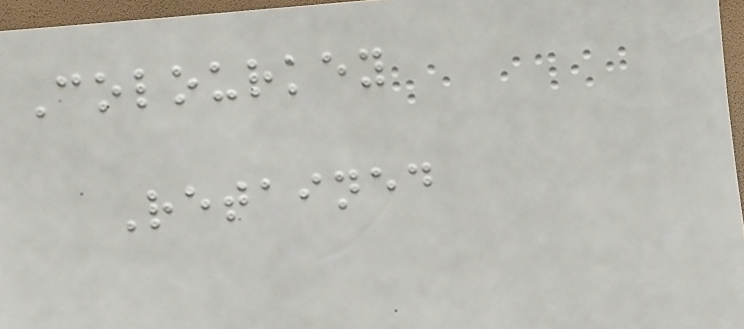Colourkey
Retained
